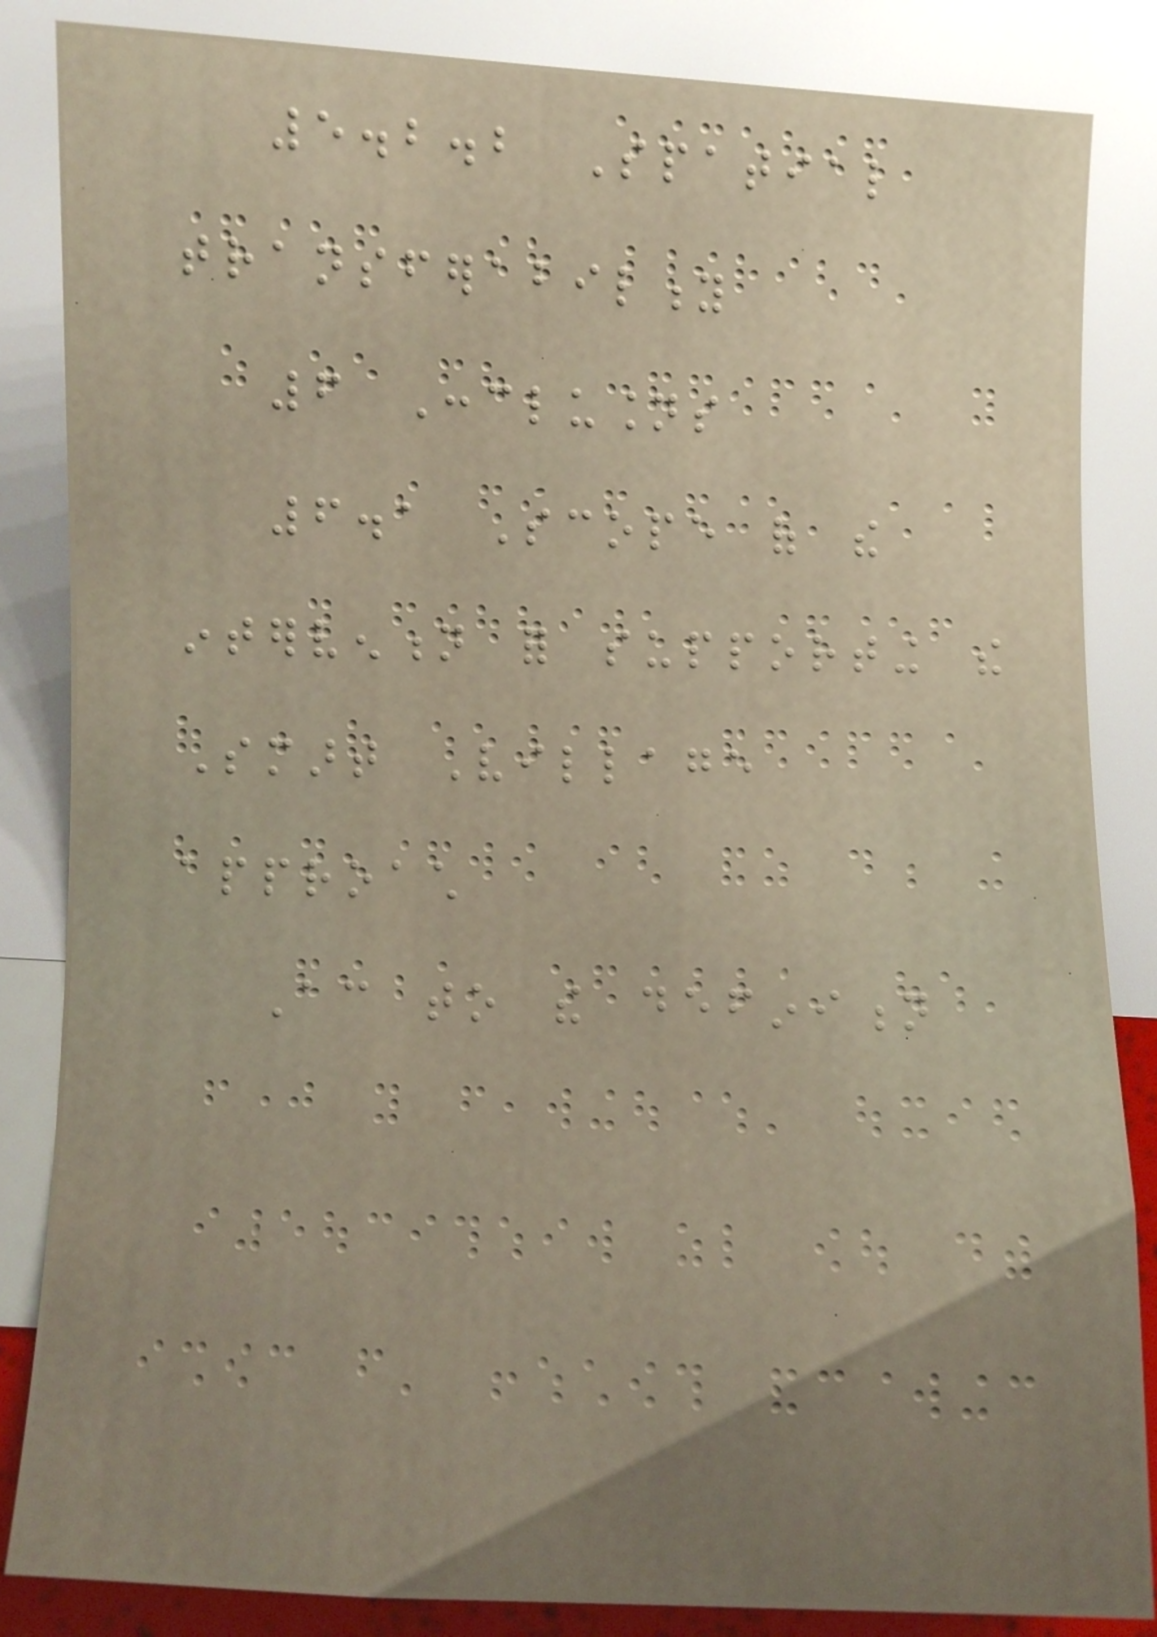5.2.2 Spatial
transferability
6 Conclusions
6.1 Scope of the
intervention for supporting the
Smart Village
approach
According to the definition
